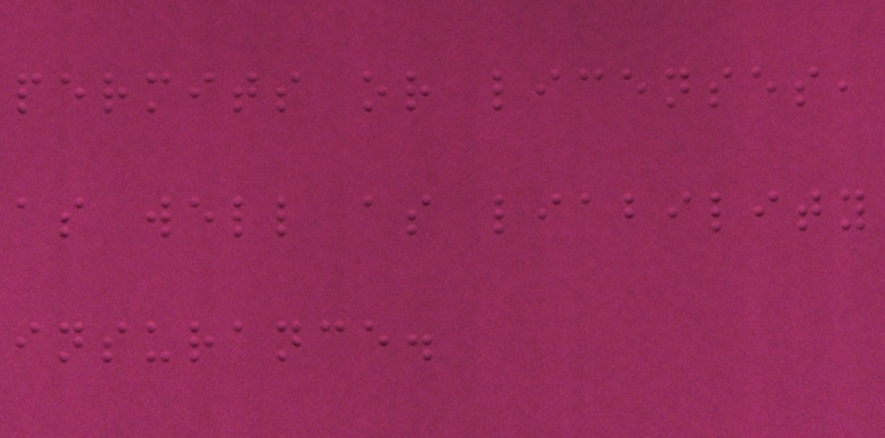permits or licenses,
as well as liability
insurance.
